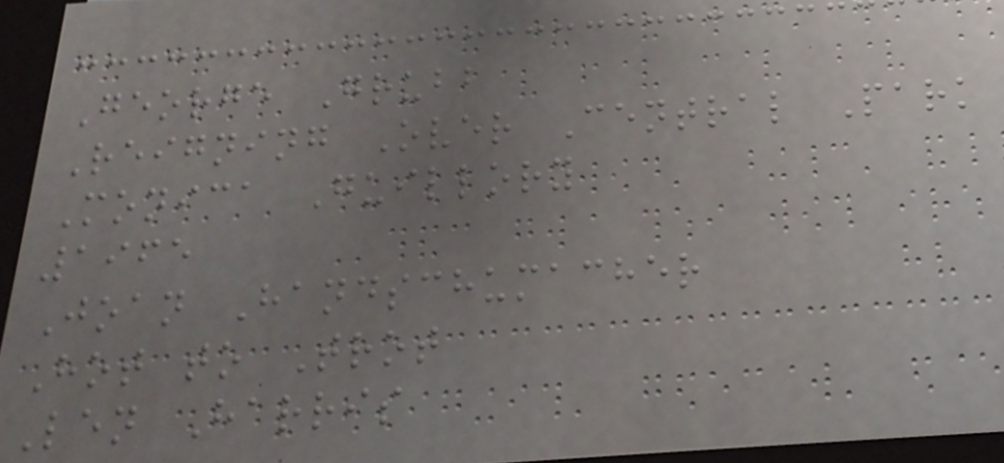George Grubb
Reigning Over Central Park
Monica Guillory
1965
Joan Handschumacher
Hot to Trot
Len Harris
